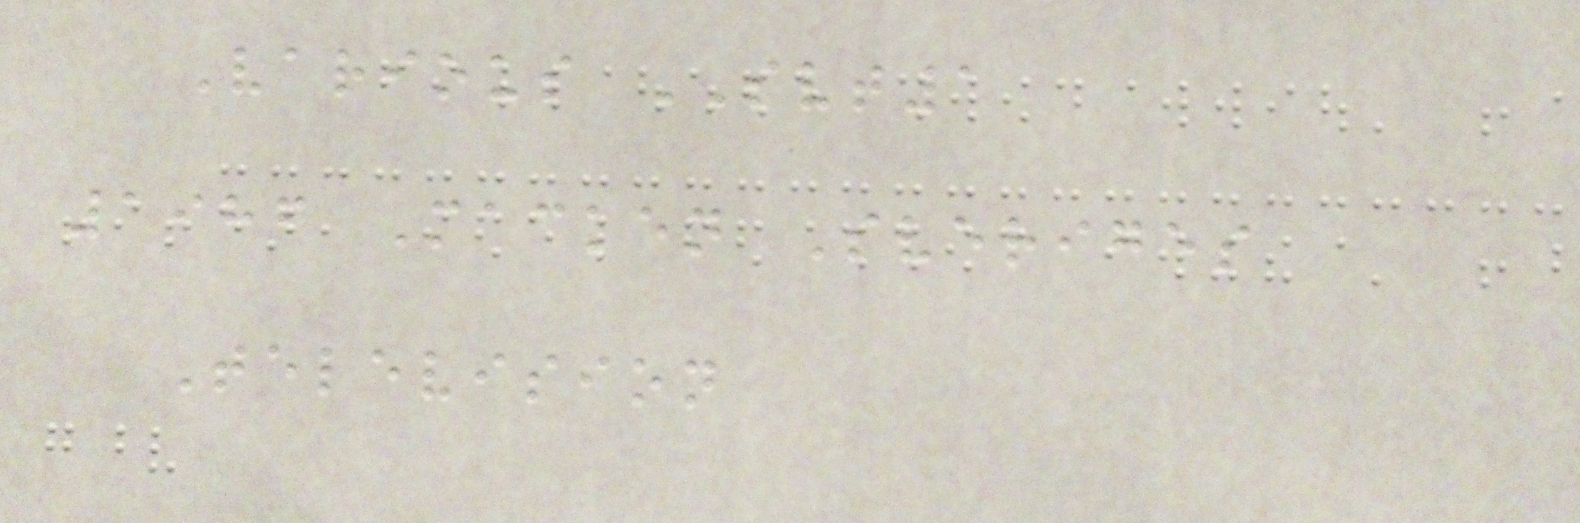Various SVT1
1986 Macken Sveriges
Television
